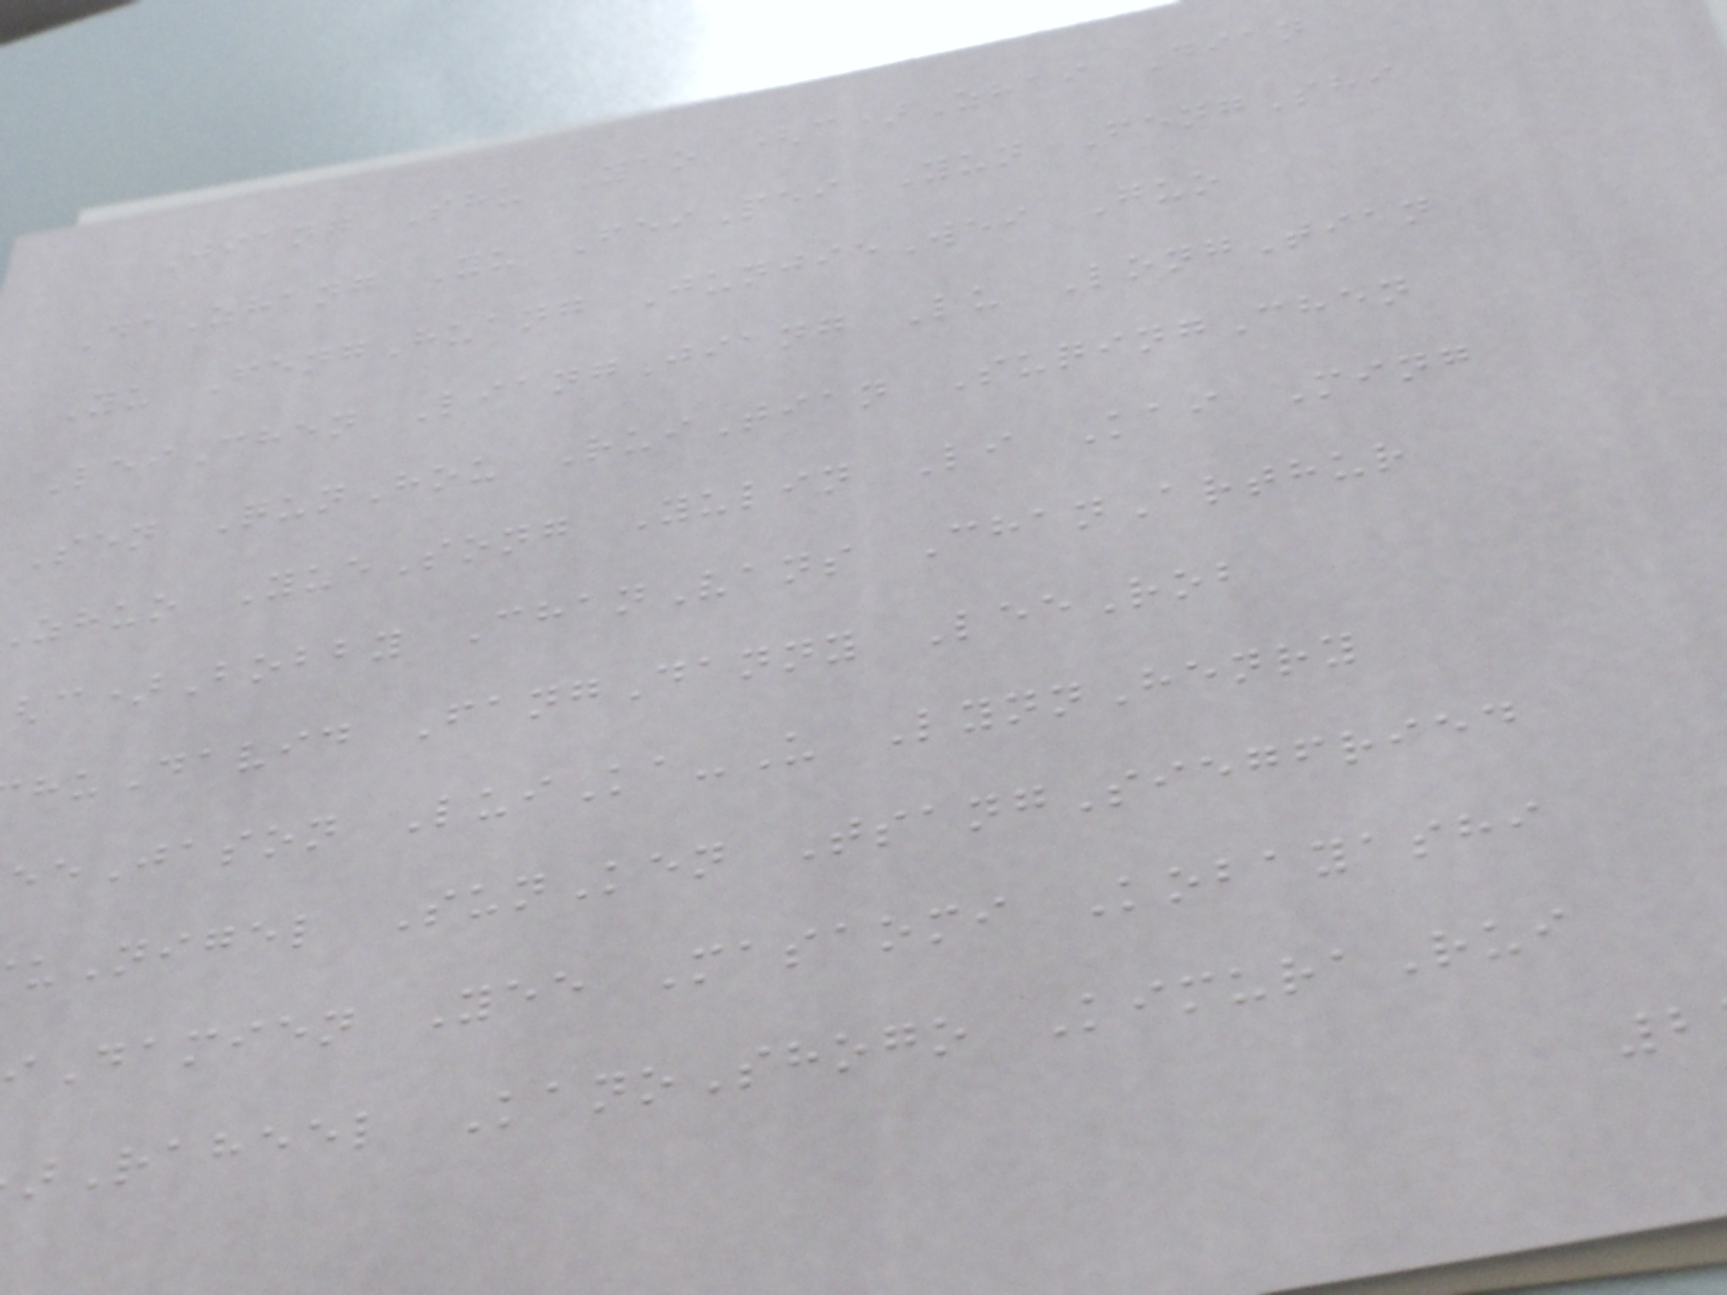Jiang Shu Yao (c)Zhai Dian
DaZhang Yu FeiPei Yun FengShi
Yu FengHuang JunjieWei Guo
LeiChen LiangJiang Lu LongTian
Sen QunHou RuiTian SuqingChen
zhuo YueSong Yulin Li Kai Ming
c)Bobby ChanVans ChanArthur
huDavid FangDanny LeeRob
eeJason LuiKa-U LynnHenry
uNigel SunKen TsangSiegfried
Damien Yee Masaomi Kobayashi
Raheel KanoShogo KimuraRui
